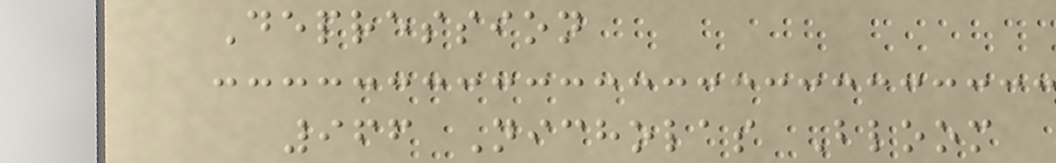Depression
966 Nicholas Bloom
